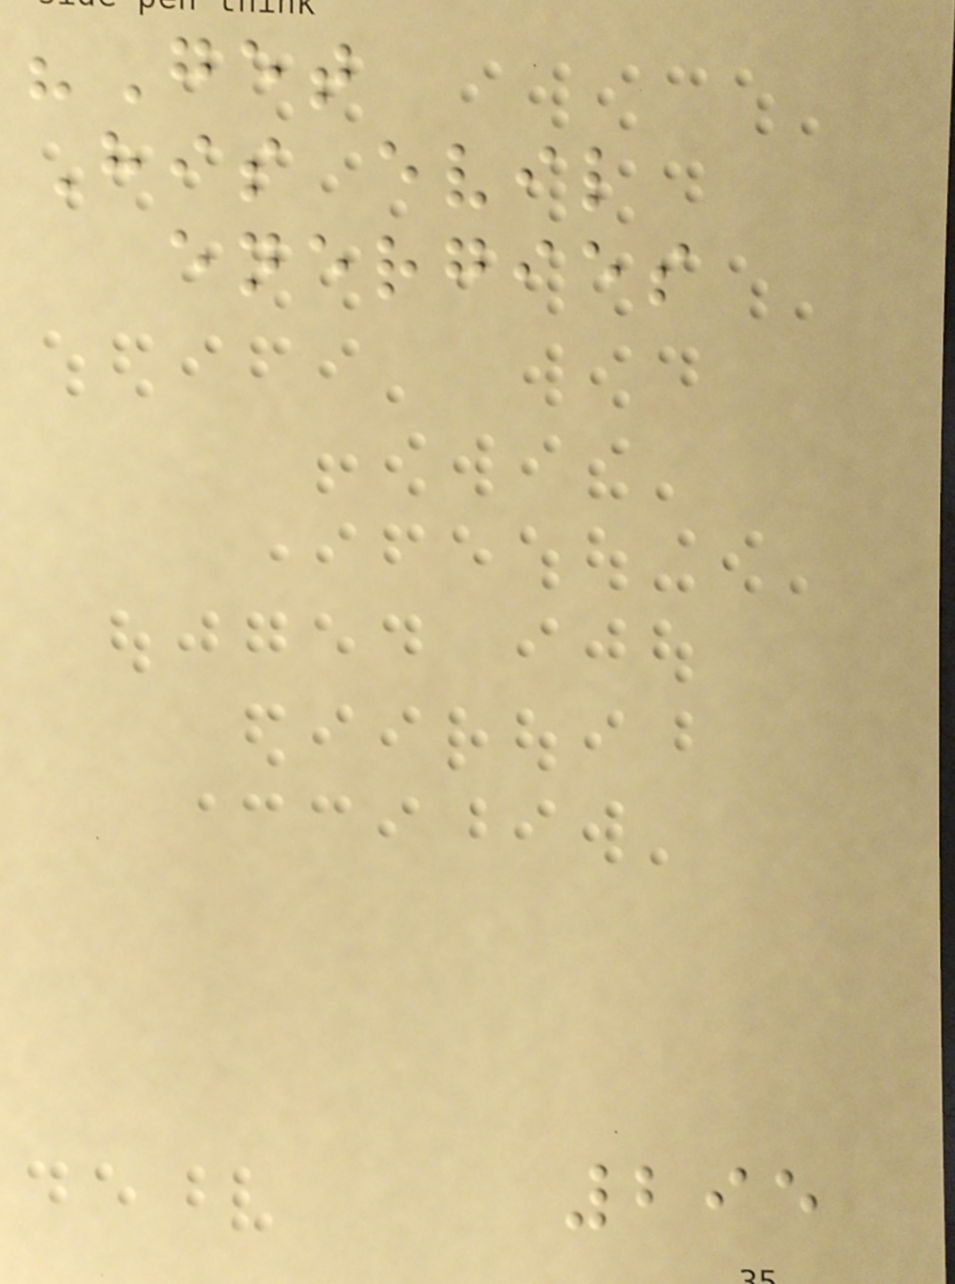"Get
His evil
energies
295
